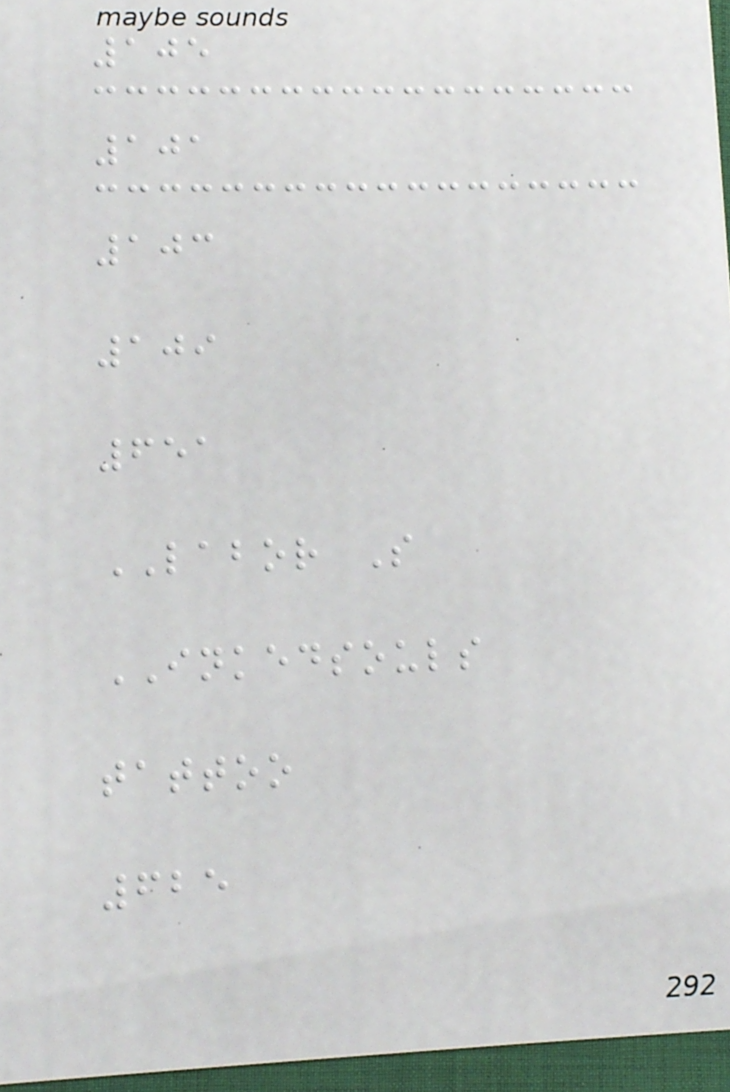105
101
103
109
651
LABOR S
INKEDSOULS
tattoo
625
